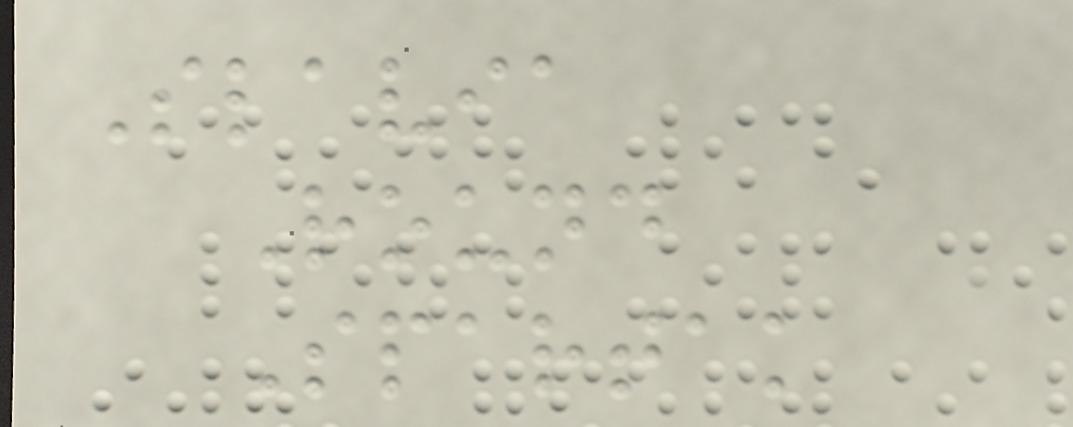Slavia
Round
Spartak
